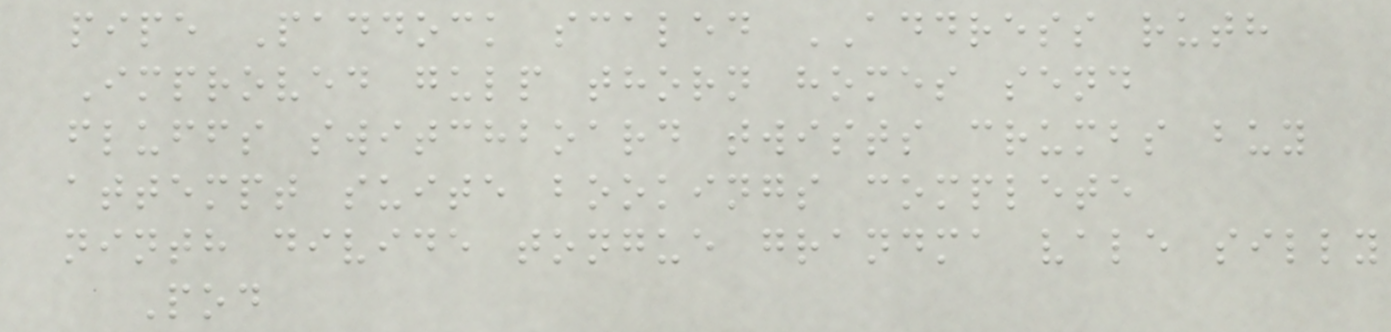pipe Paddock scaled ADDRESS ruth
Improved gulp thorn homes send
fluffs switchboard twists crumbs buy
attempt suite bookings complete
ninth divide tongue grandma vale silly
Pod
